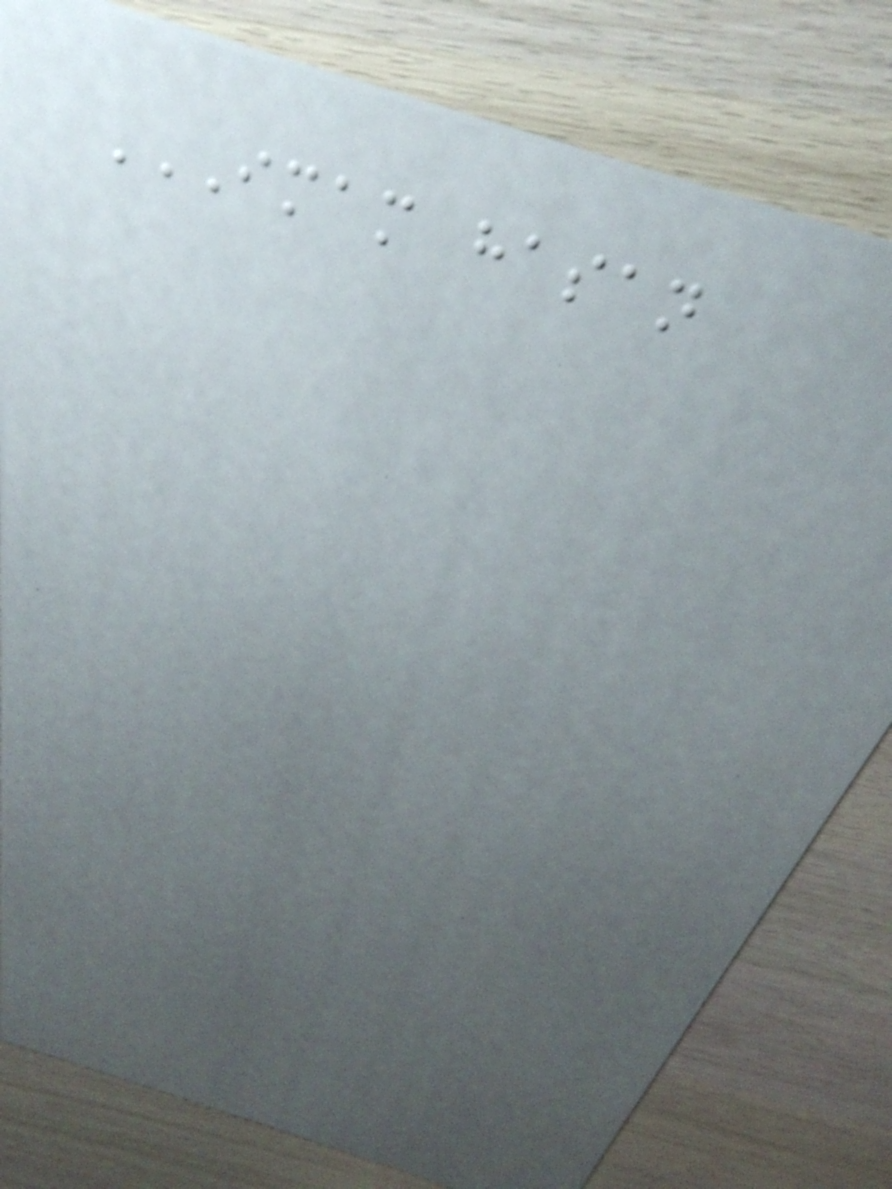IMAM HASAN
